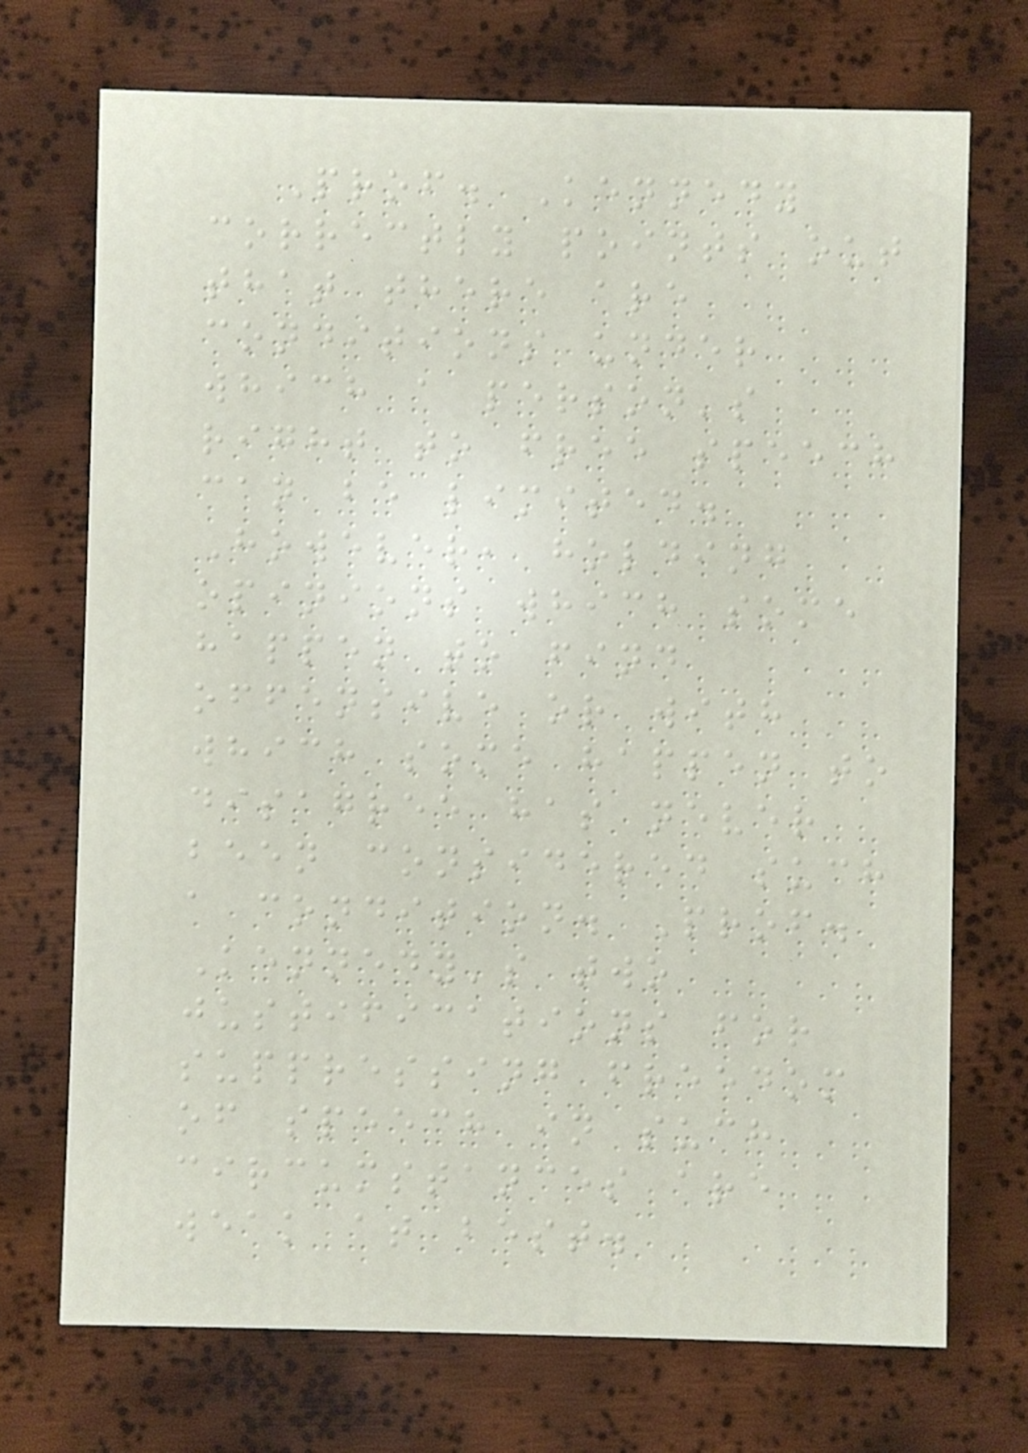Prof. Kennedy
correctly points out
that there are
conditions under
which a person's
right to free speech
can be limited.
However, holding
opinions which some
happen to find
offensive or with
which some happen to
disagree has never
been considered such
a condition. Prof.
Kennedy's two
justifications for
suppressing freedom
of speech in such
circumstances are
weak at best.
